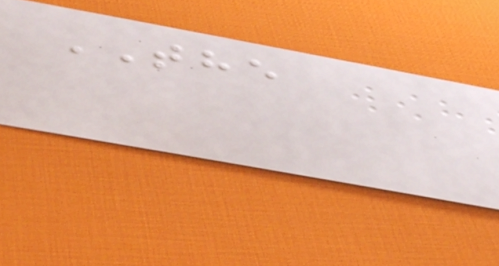THE
